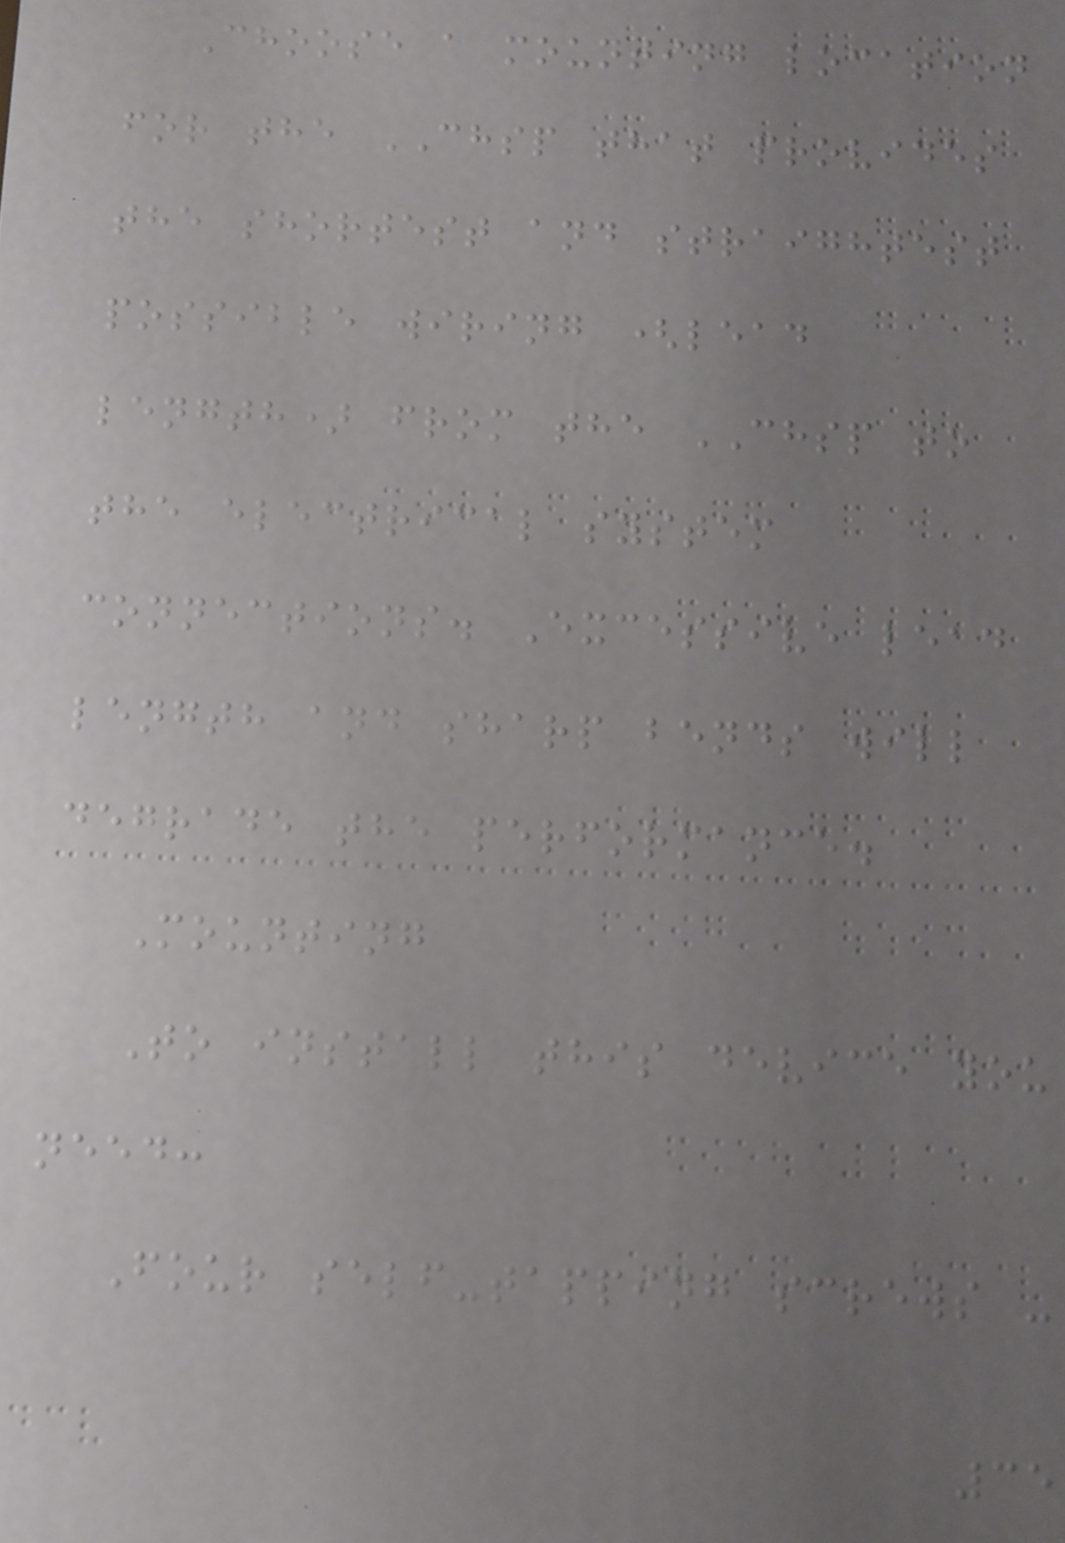Choose a mounting location
for the CHSP that provides
the shortest and straightest
possible wiring (lead
length) from the CHSP to
the electrical system
connections. Excessive lead
length and sharp bends will
degrade the performance.
Mounting
To install this device you
need:
Four self-tapping screws -
35
